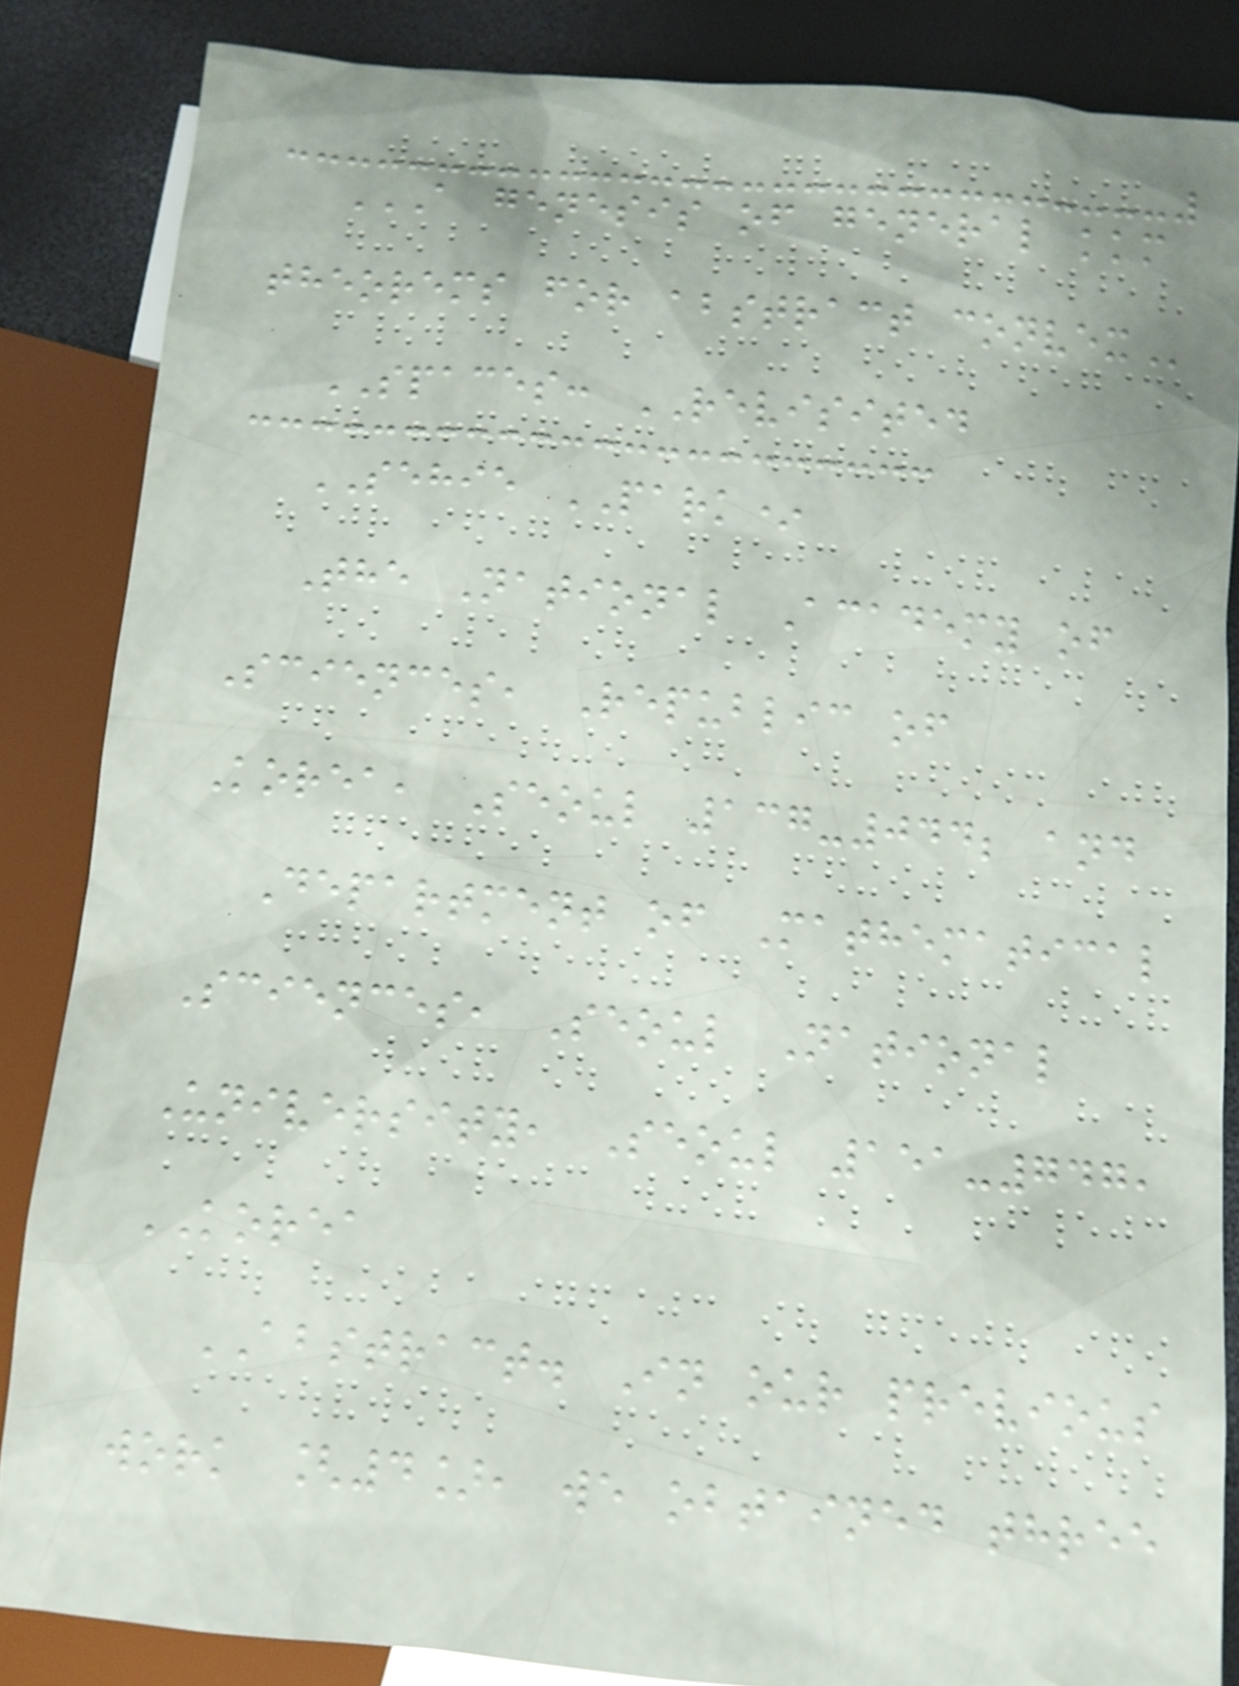A GENESIS OF GENERAL KKM
THEOREMS FOR ABSTRACT CONVEX
SPACES: REVISITED
SEHIE PARK*
The National Academy of
Sciences, Republic of
Korea, Seoul 137-044; and
Department of Mathematical
Sciences, Seoul National
University, Seoul 151-747,
KOREA
ABSTRACT. In our previous
work [4], we obtained three
